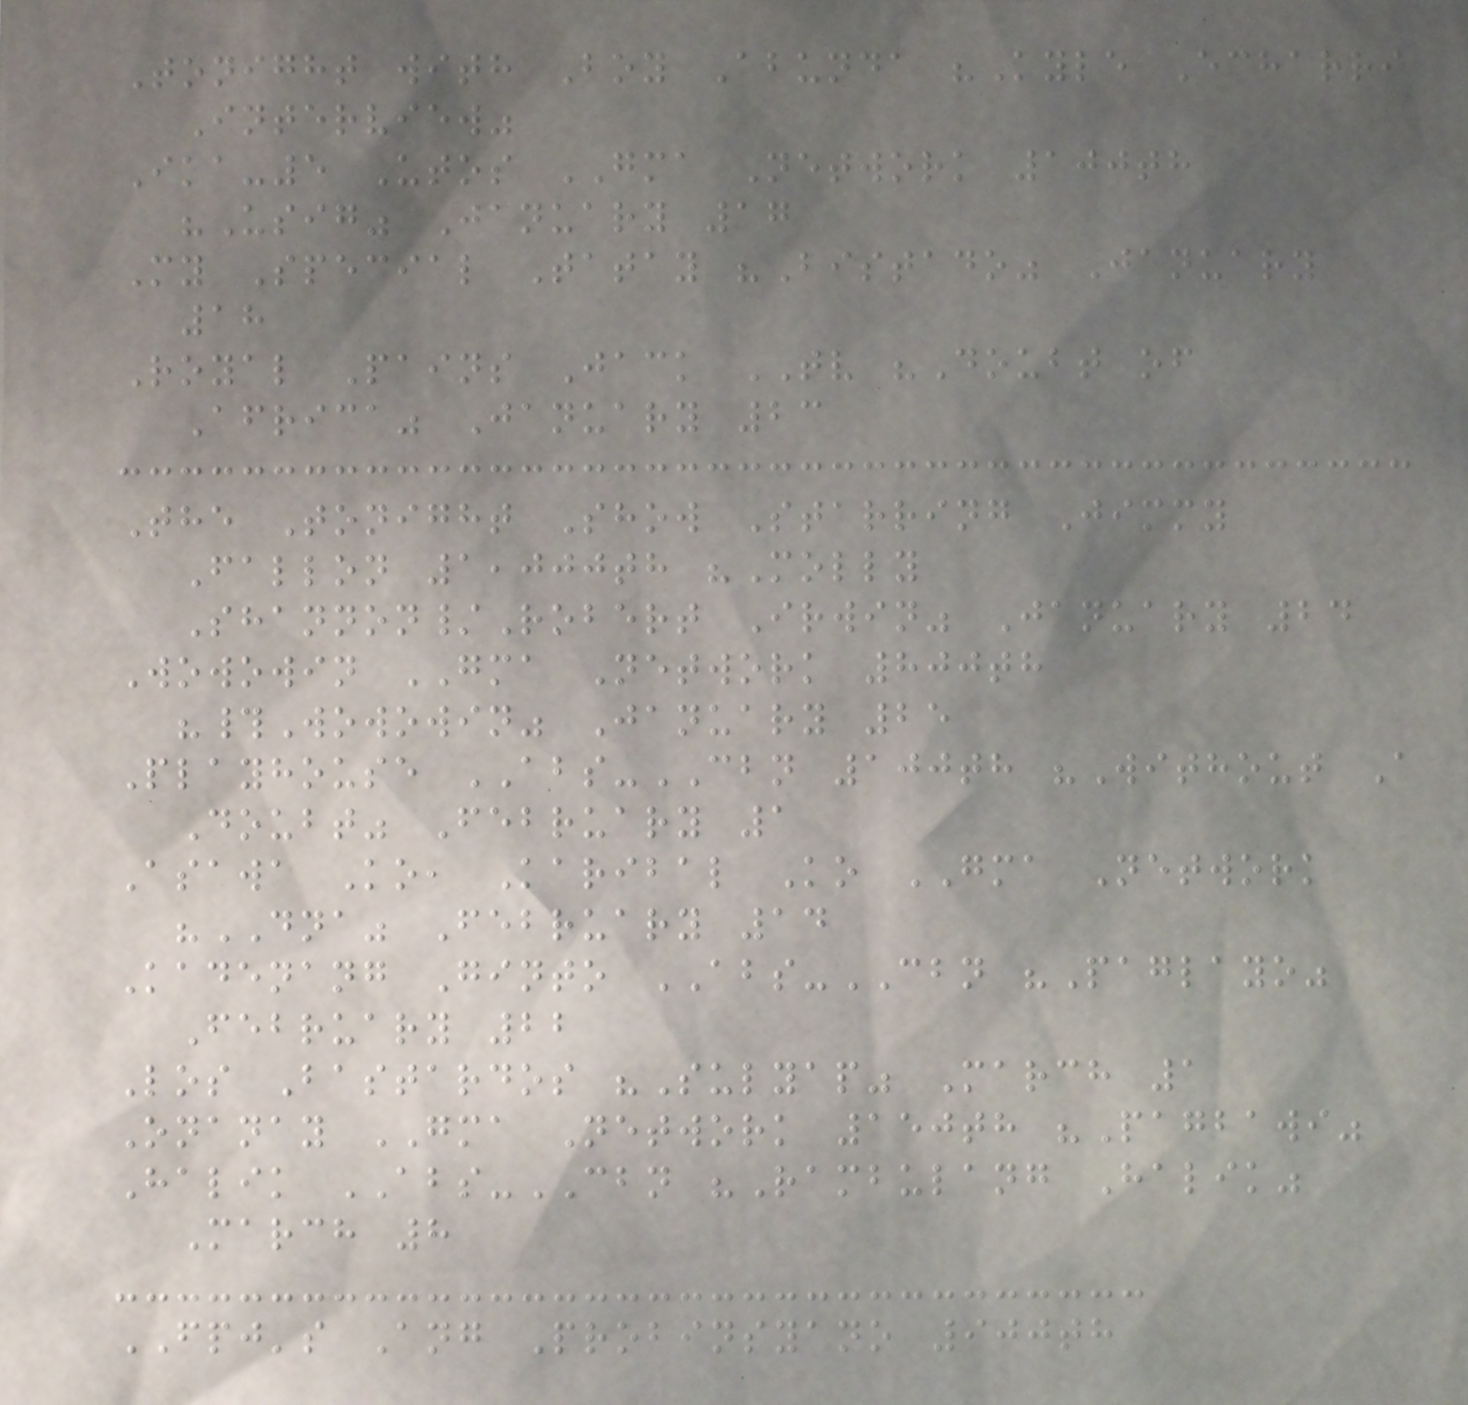Tonight with Boy Abunda "Kyle Echarri
Interview"
Ika-5 Utos GMA Network 100th
"Usig" January 17
My Special Tatay "Bistado" January
18
Royal Pains Jack TV "Doubt of
Africa" January 23
The Tonight Show Starring Jimmy
Fallon 1,000th "Molly
Shannon/Robert Irwin" January 24
Wowowin GMA Network 800th
"#Wowowin" January 25
Playhouse ABS-CBN 100th "Without A
Doubt" February 1
Asawa Ko, Karibal Ko GMA Network
"DNA" February 14
Kadenang Ginto ABS-CBN "Paglayo"
February 22
Los Bastardos "Sulyap" March 1
Onanay GMA Network 150th "Pagbawi"
Halik ABS-CBN "Rambulang Halik"
March 8
FPJ's Ang Probinsyano 900th
